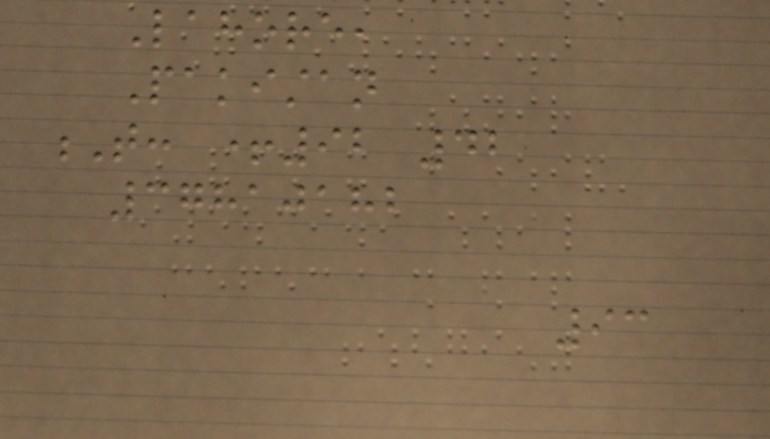Lahore,
Pakistan
T: +92 42
37810182
93
